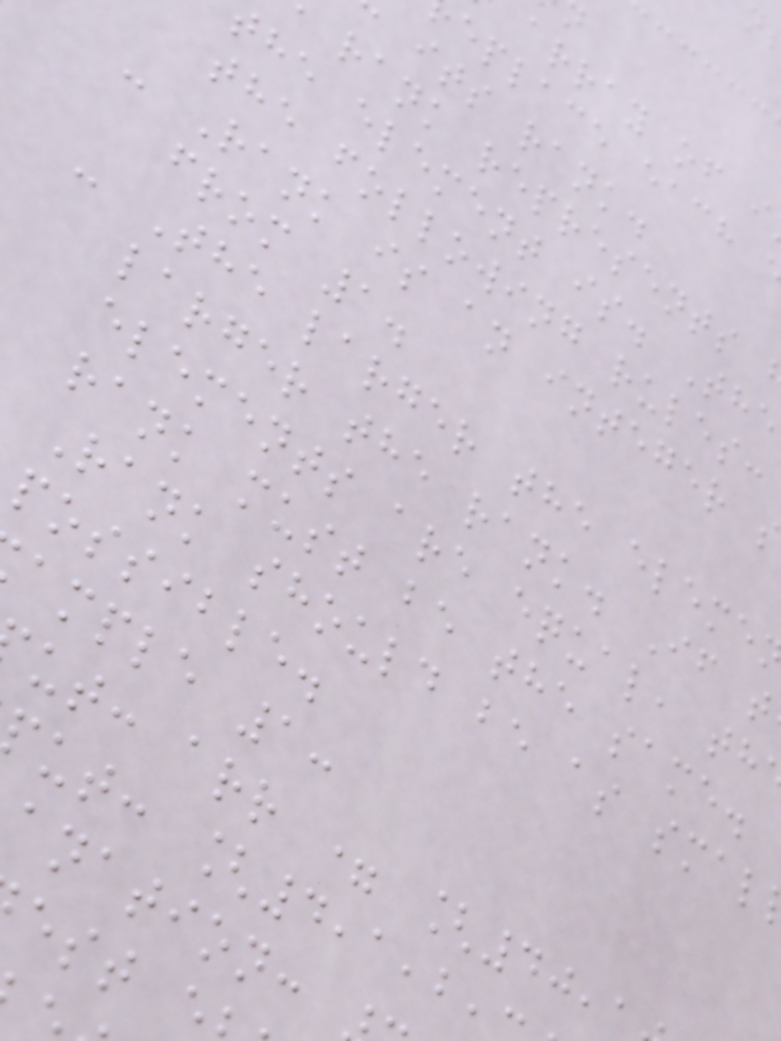array of i
eplace each
its rank.
rank represents
the element is. The
the following rules:
- Rank is an integer s
from 1.
- The larger the eleme
larger the rank. If t
elements are equal, th
rank must be the same.
Rank should be as smal
possible.
ample 1:
ut: arr = [40,
ut: [4,1,2,
anation:
